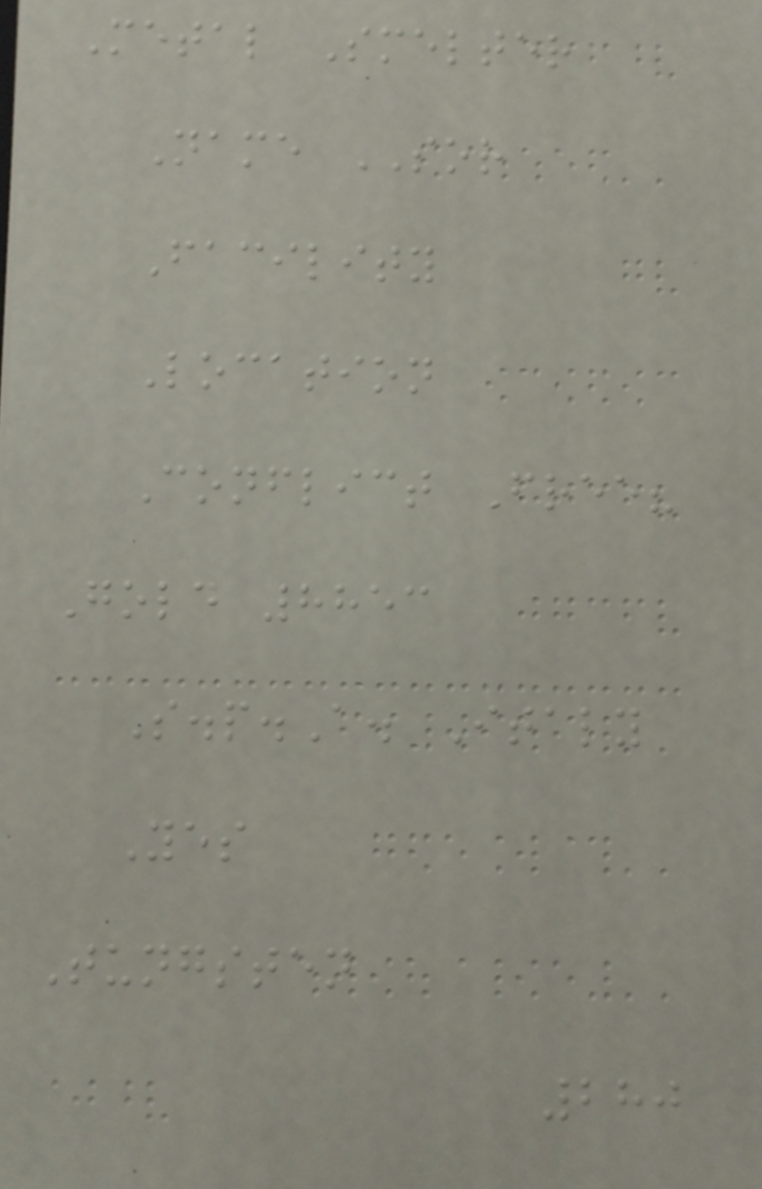Metal Smelter
Name SOR
Facility
Location
Conflict Free?
Gold 8853
S.p.A. Italy
Yes
Tungsten
280
